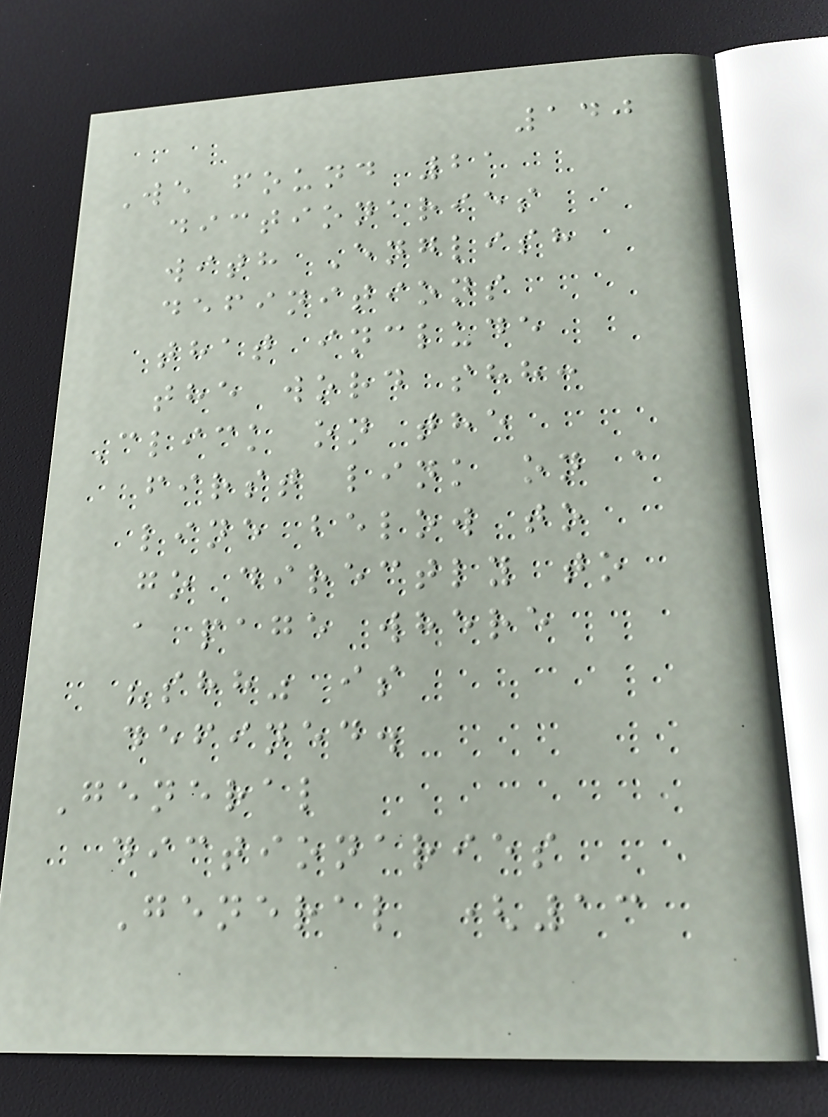140
We found 21
dictionaries
with English
definitions
that include
the word shh:
Click on the
first link on a
line below to
go directly to
a page where
"shh" is
defined.
General
dictionaries
General (13
